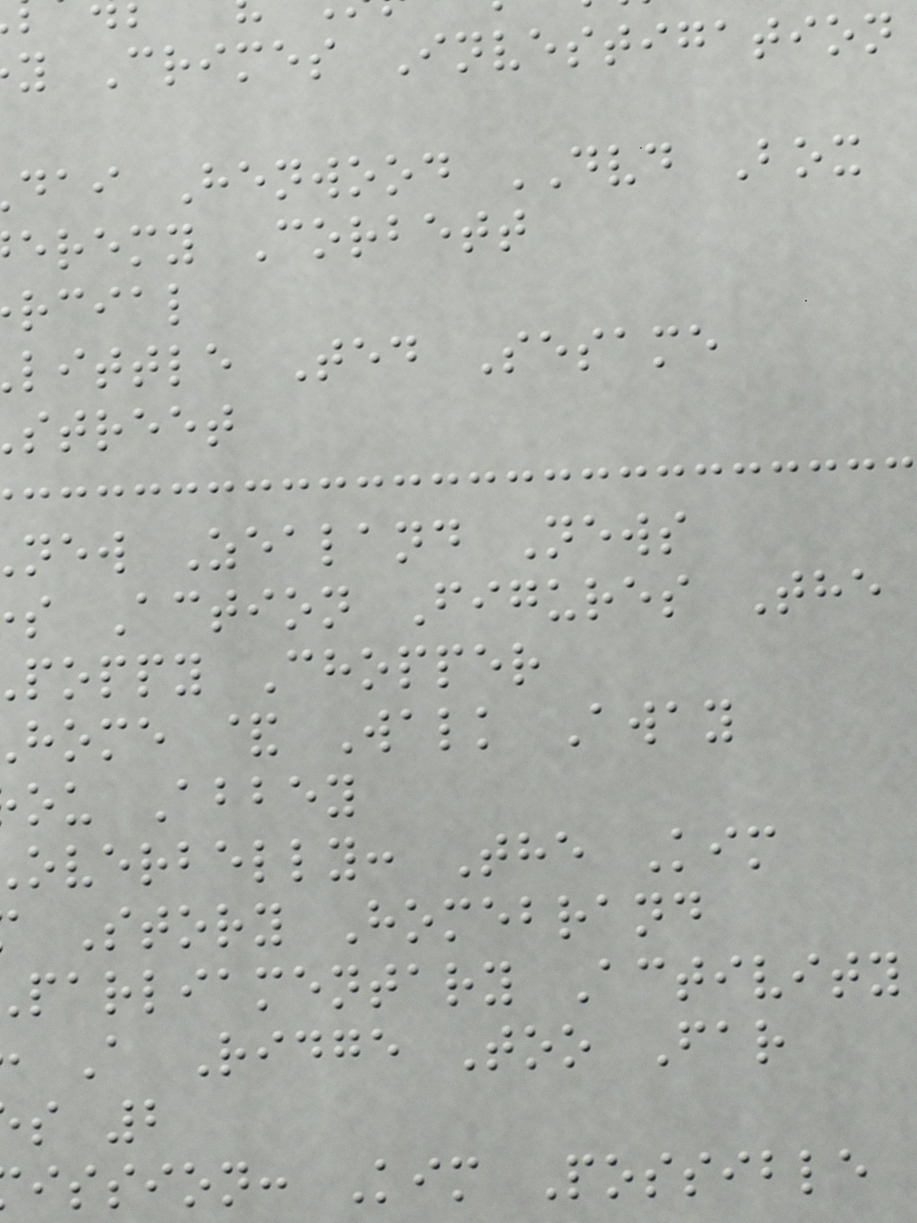y Crimes Investigation
dai Henwood DVD Box
eremy Corbett
rcial
little Ted Sesame
street
new Zealand News
s Action Figures The
poppy Chopper
home & Walk Away
ou Abbey
overbelly: The Kim
Story Homebrand
parliamentary Activity
A Ridge Too Far
s 2
ission: Kim Possible
